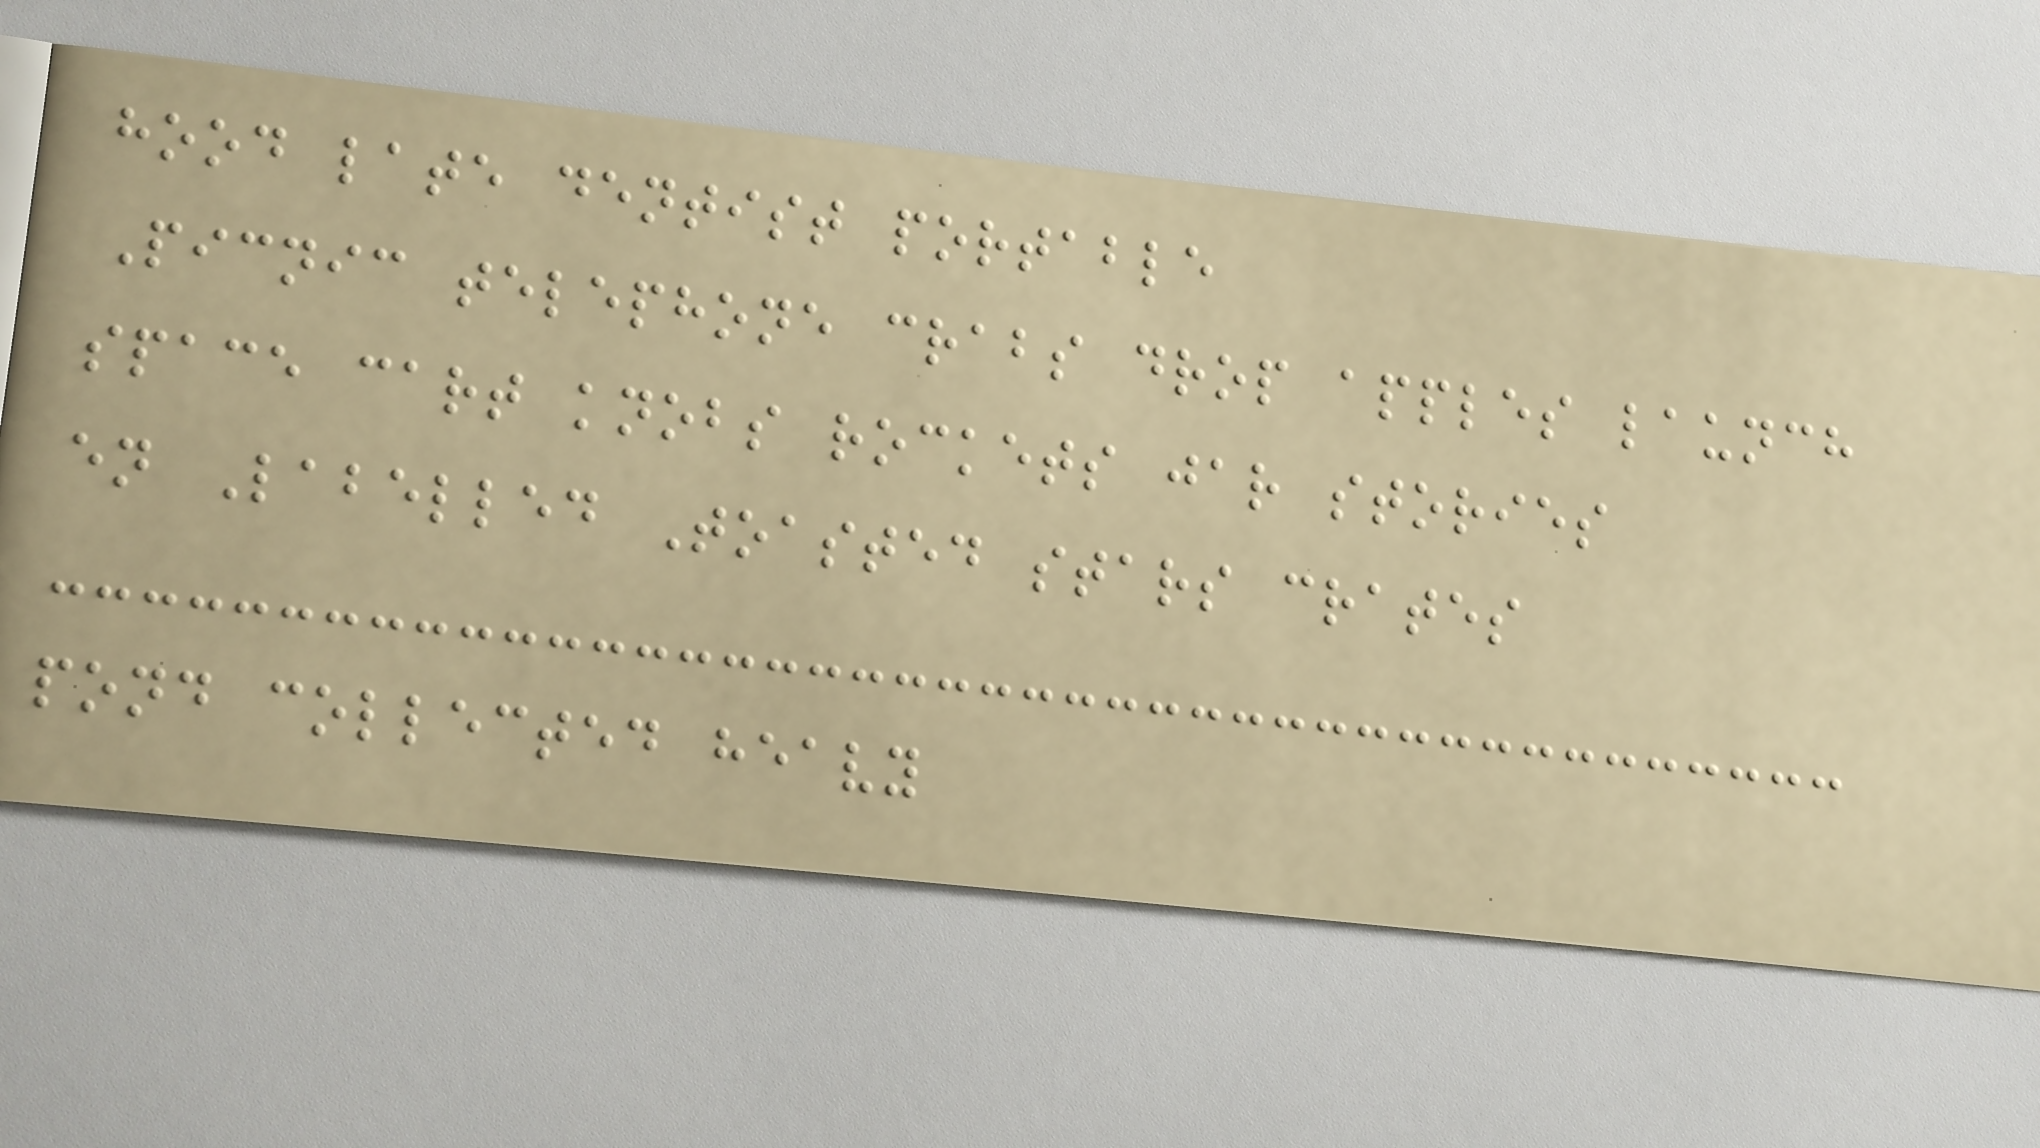hood late dentist portable
Picnic telephone crabs drop apples launch
space cart knobs rockets jar stories
en Labelled Toasted stars crates
pond collected heavy
